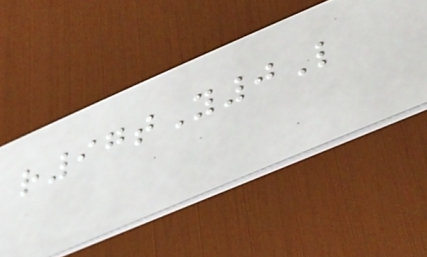r97tY0L
